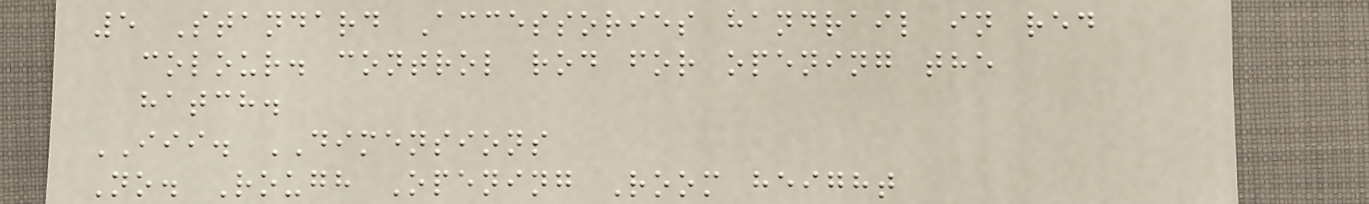5 Standard Accessories handrail in red
colour. control rod for opening the
hatch.
III. DIMENSIONS
No. Rough Opening Room height
